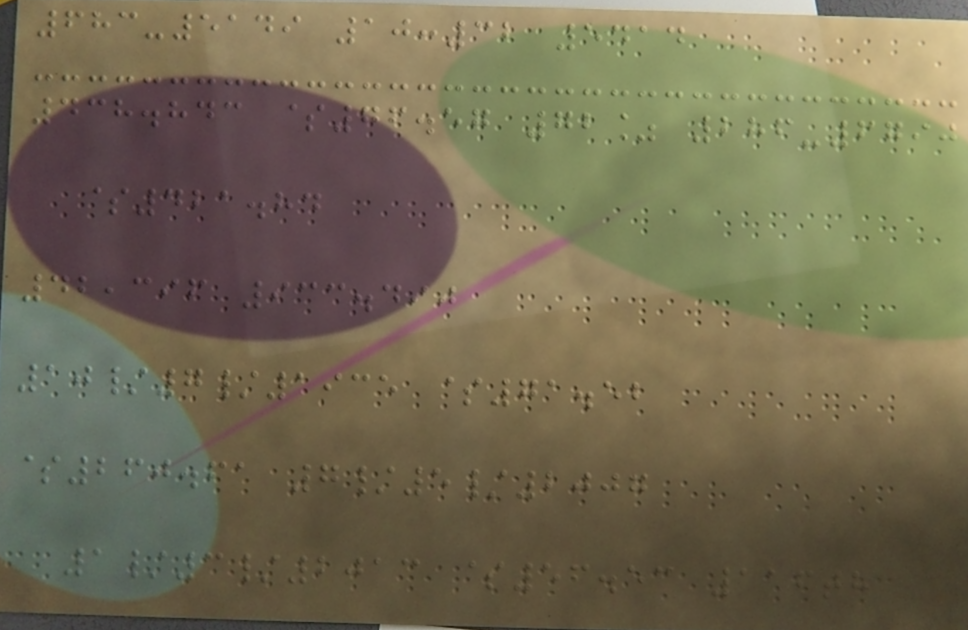683-5149 10:32 5414
438.843 $76.57 72% 286-6790
$421.84
42,396 933.490
10/7/1935 $71.52
$260.61 7/5/2007
1/3/2013 $56.53 116th
